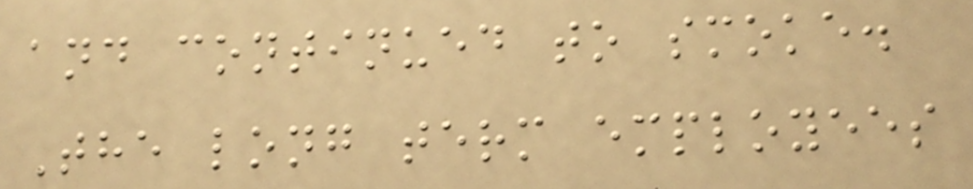and continued to smoke.
The long term employees
